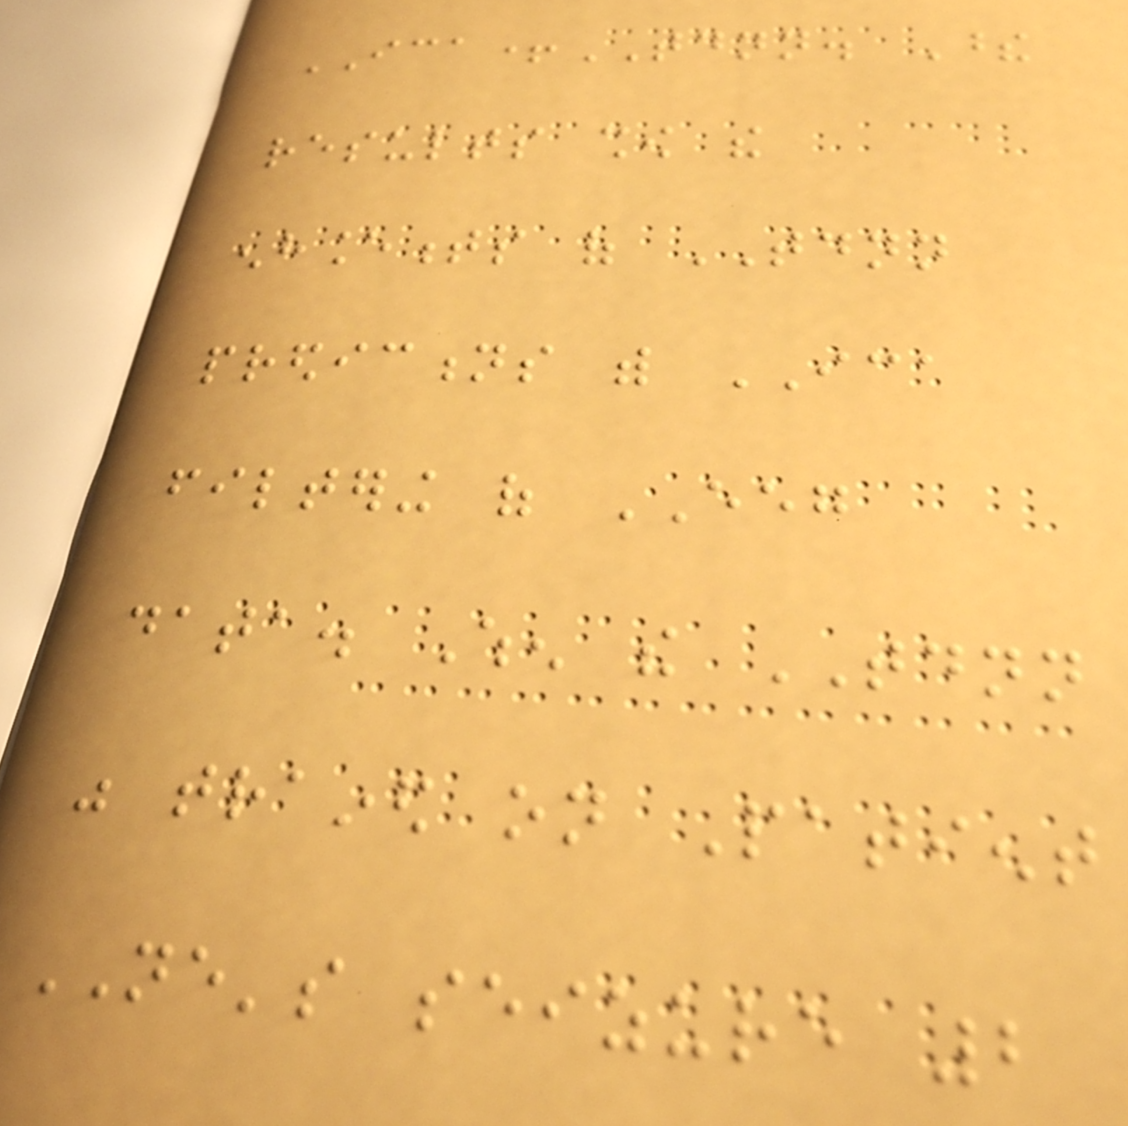ICA+TDNN. These
results show the
enhancements of TDNN
predictions with ICA
filtering of EEG
data. When the TDNN
was trained on Patient
NE's seizure 2
